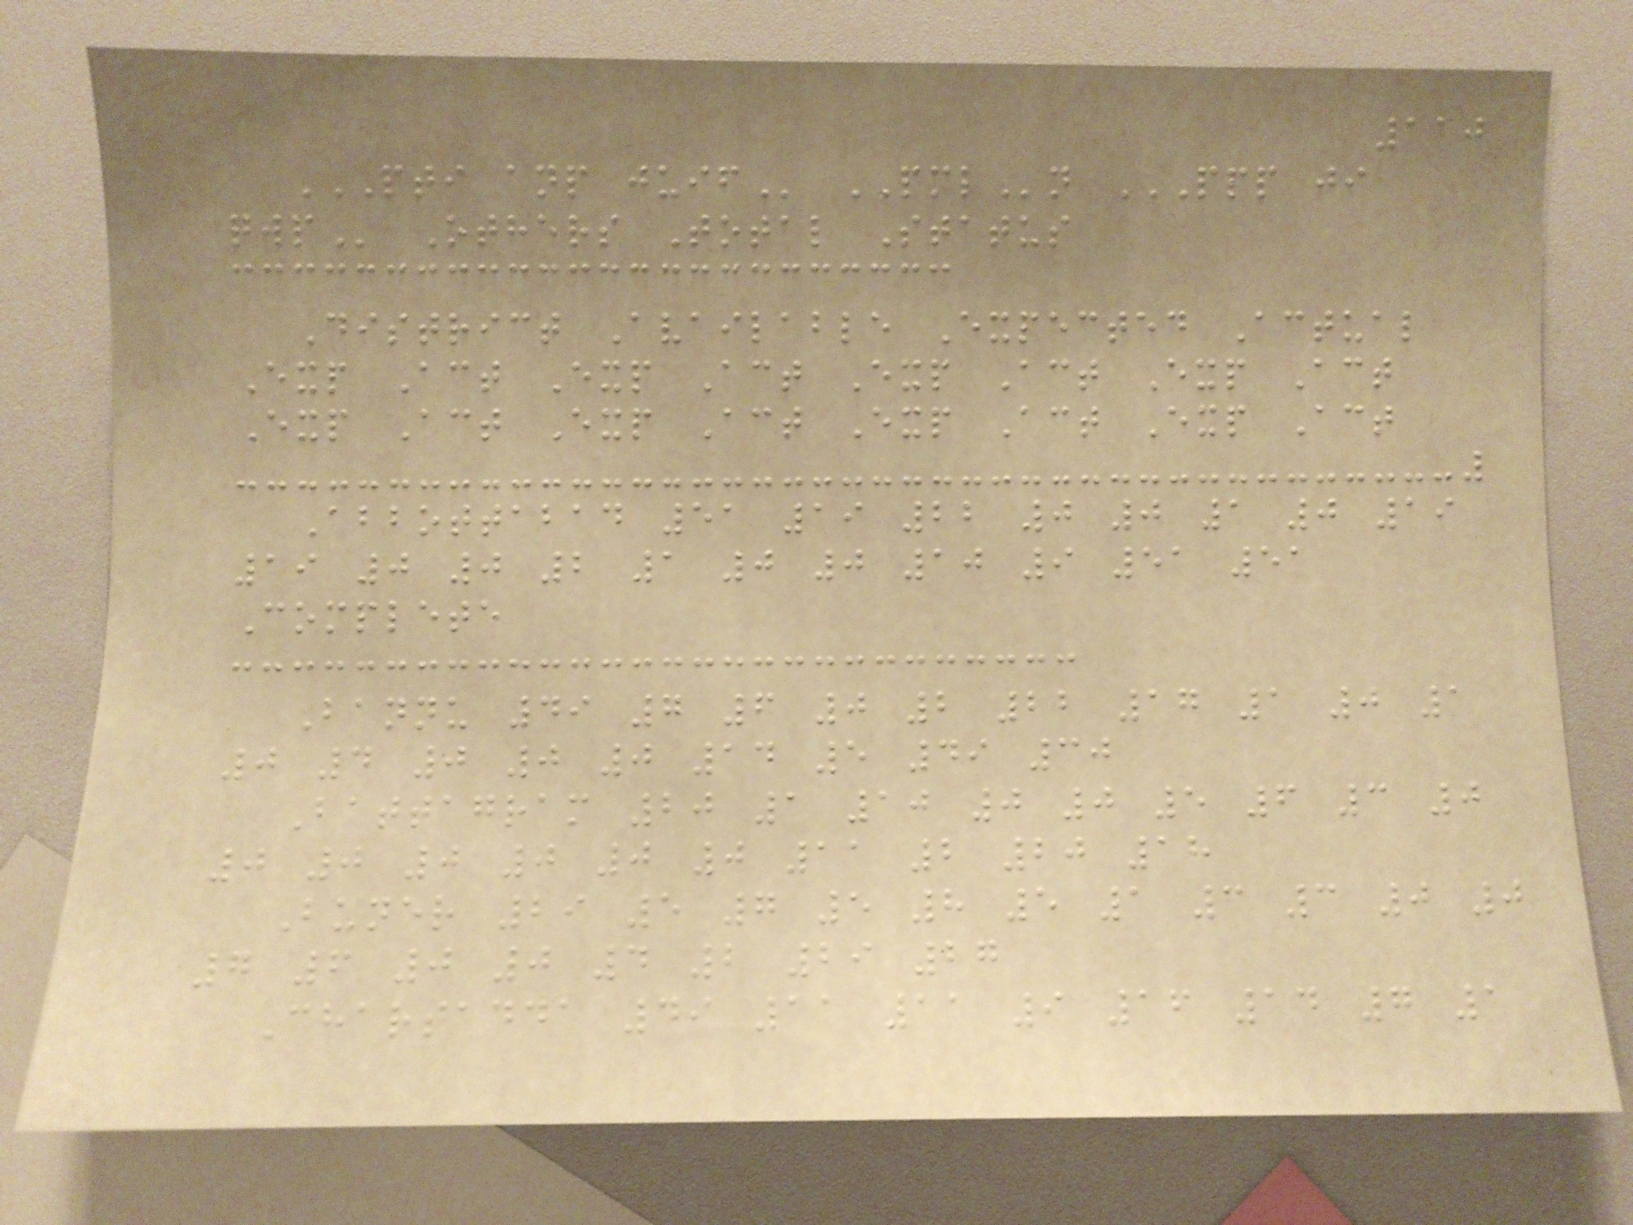110
PTI ANP JUIF PMLn PPP JI
QWP Others Total Status
District Available Expected Actual
Exp Act Exp Act Exp Act Exp Act
Exp Act Exp Act Exp Act Exp Act
Abbottabad 51 19 22 0 0 1 0 19
19 0 0 2 1 0 0 10 9 51 51
Complete
Bannu 49 7 6 0 2 22 17 1 0 1
0 4 0 0 0 14 5 49 30
Battagram 20 1 10 0 0 5 6 3 0
0 0 0 0 0 0 11 2 20 18
Buner 29 5 7 5 8 5 1 3 3 0 0
7 6 0 0 4 2 29 27
Charsadda 49 11 11 9 16 14 7 1
